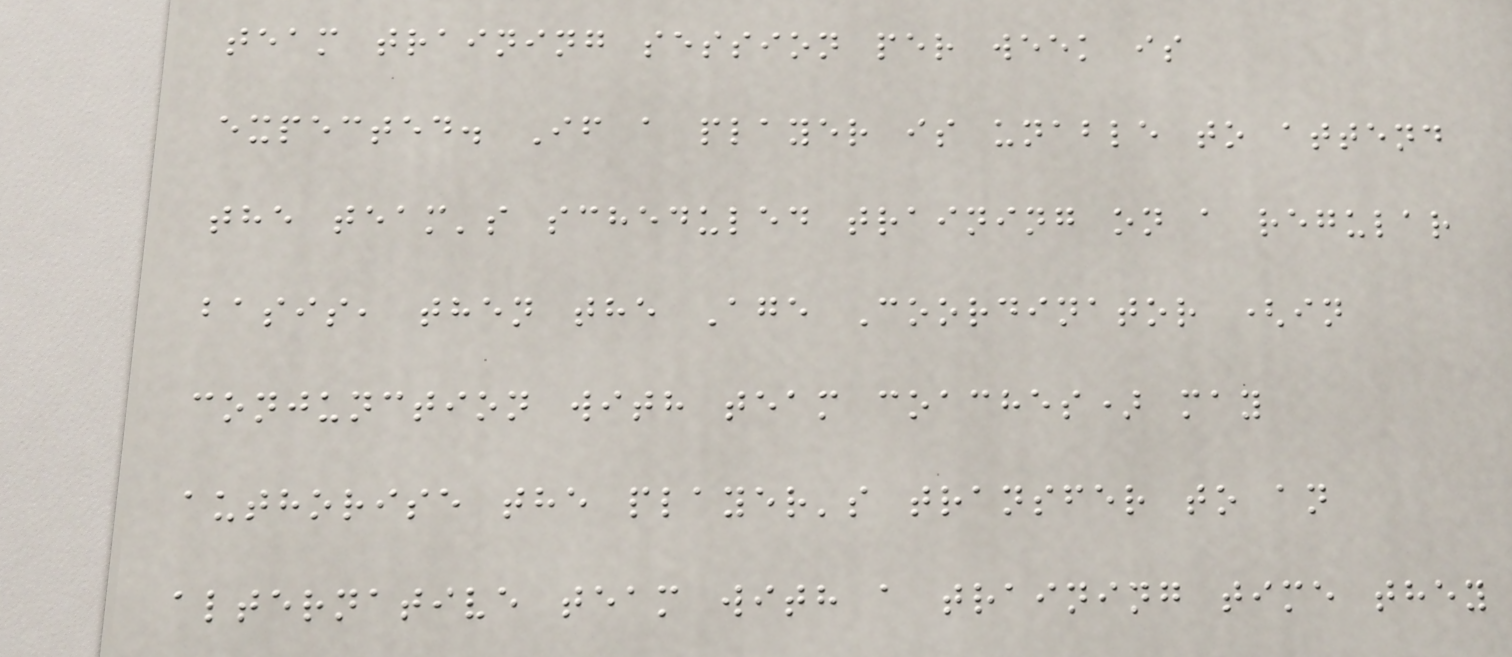team training session per week is
expected. If a player is unable to attend
the team's scheduled training on a regular
basis, then the Age Coordinator (in
conjunction with team coaches) may
authorise the player's transfer to an
alternative team with a training time they
